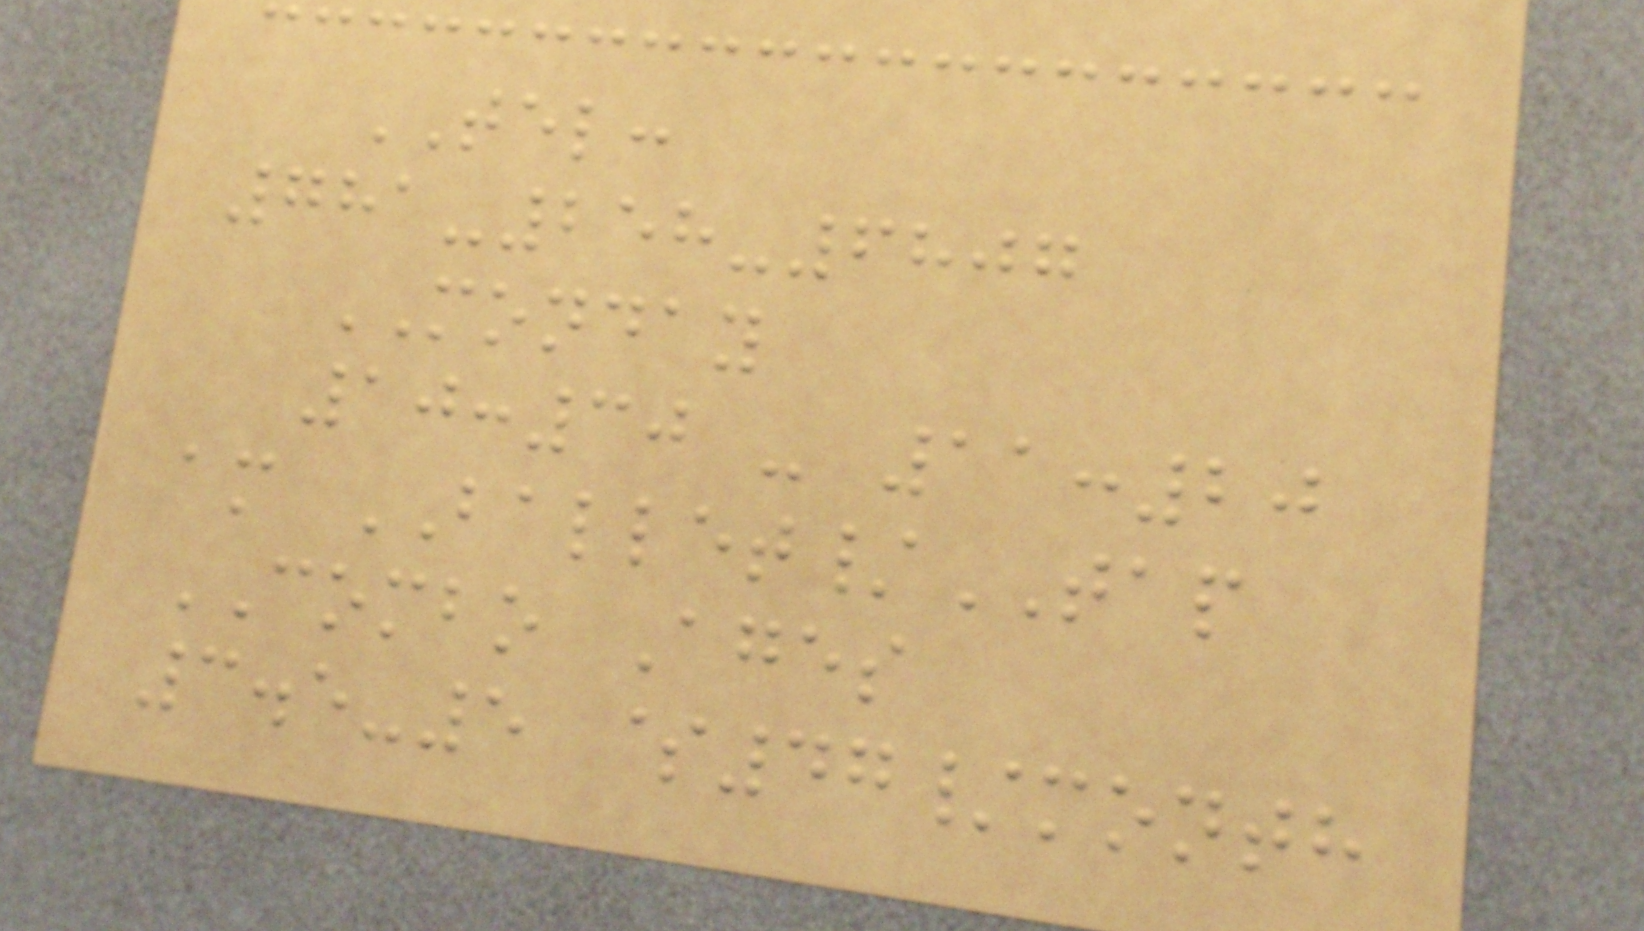TEL:
781-258-6807
MONDAY
10:30 - 11:20
am BALLET/TAP
COMBO Ages
3.5-5 $47/month
